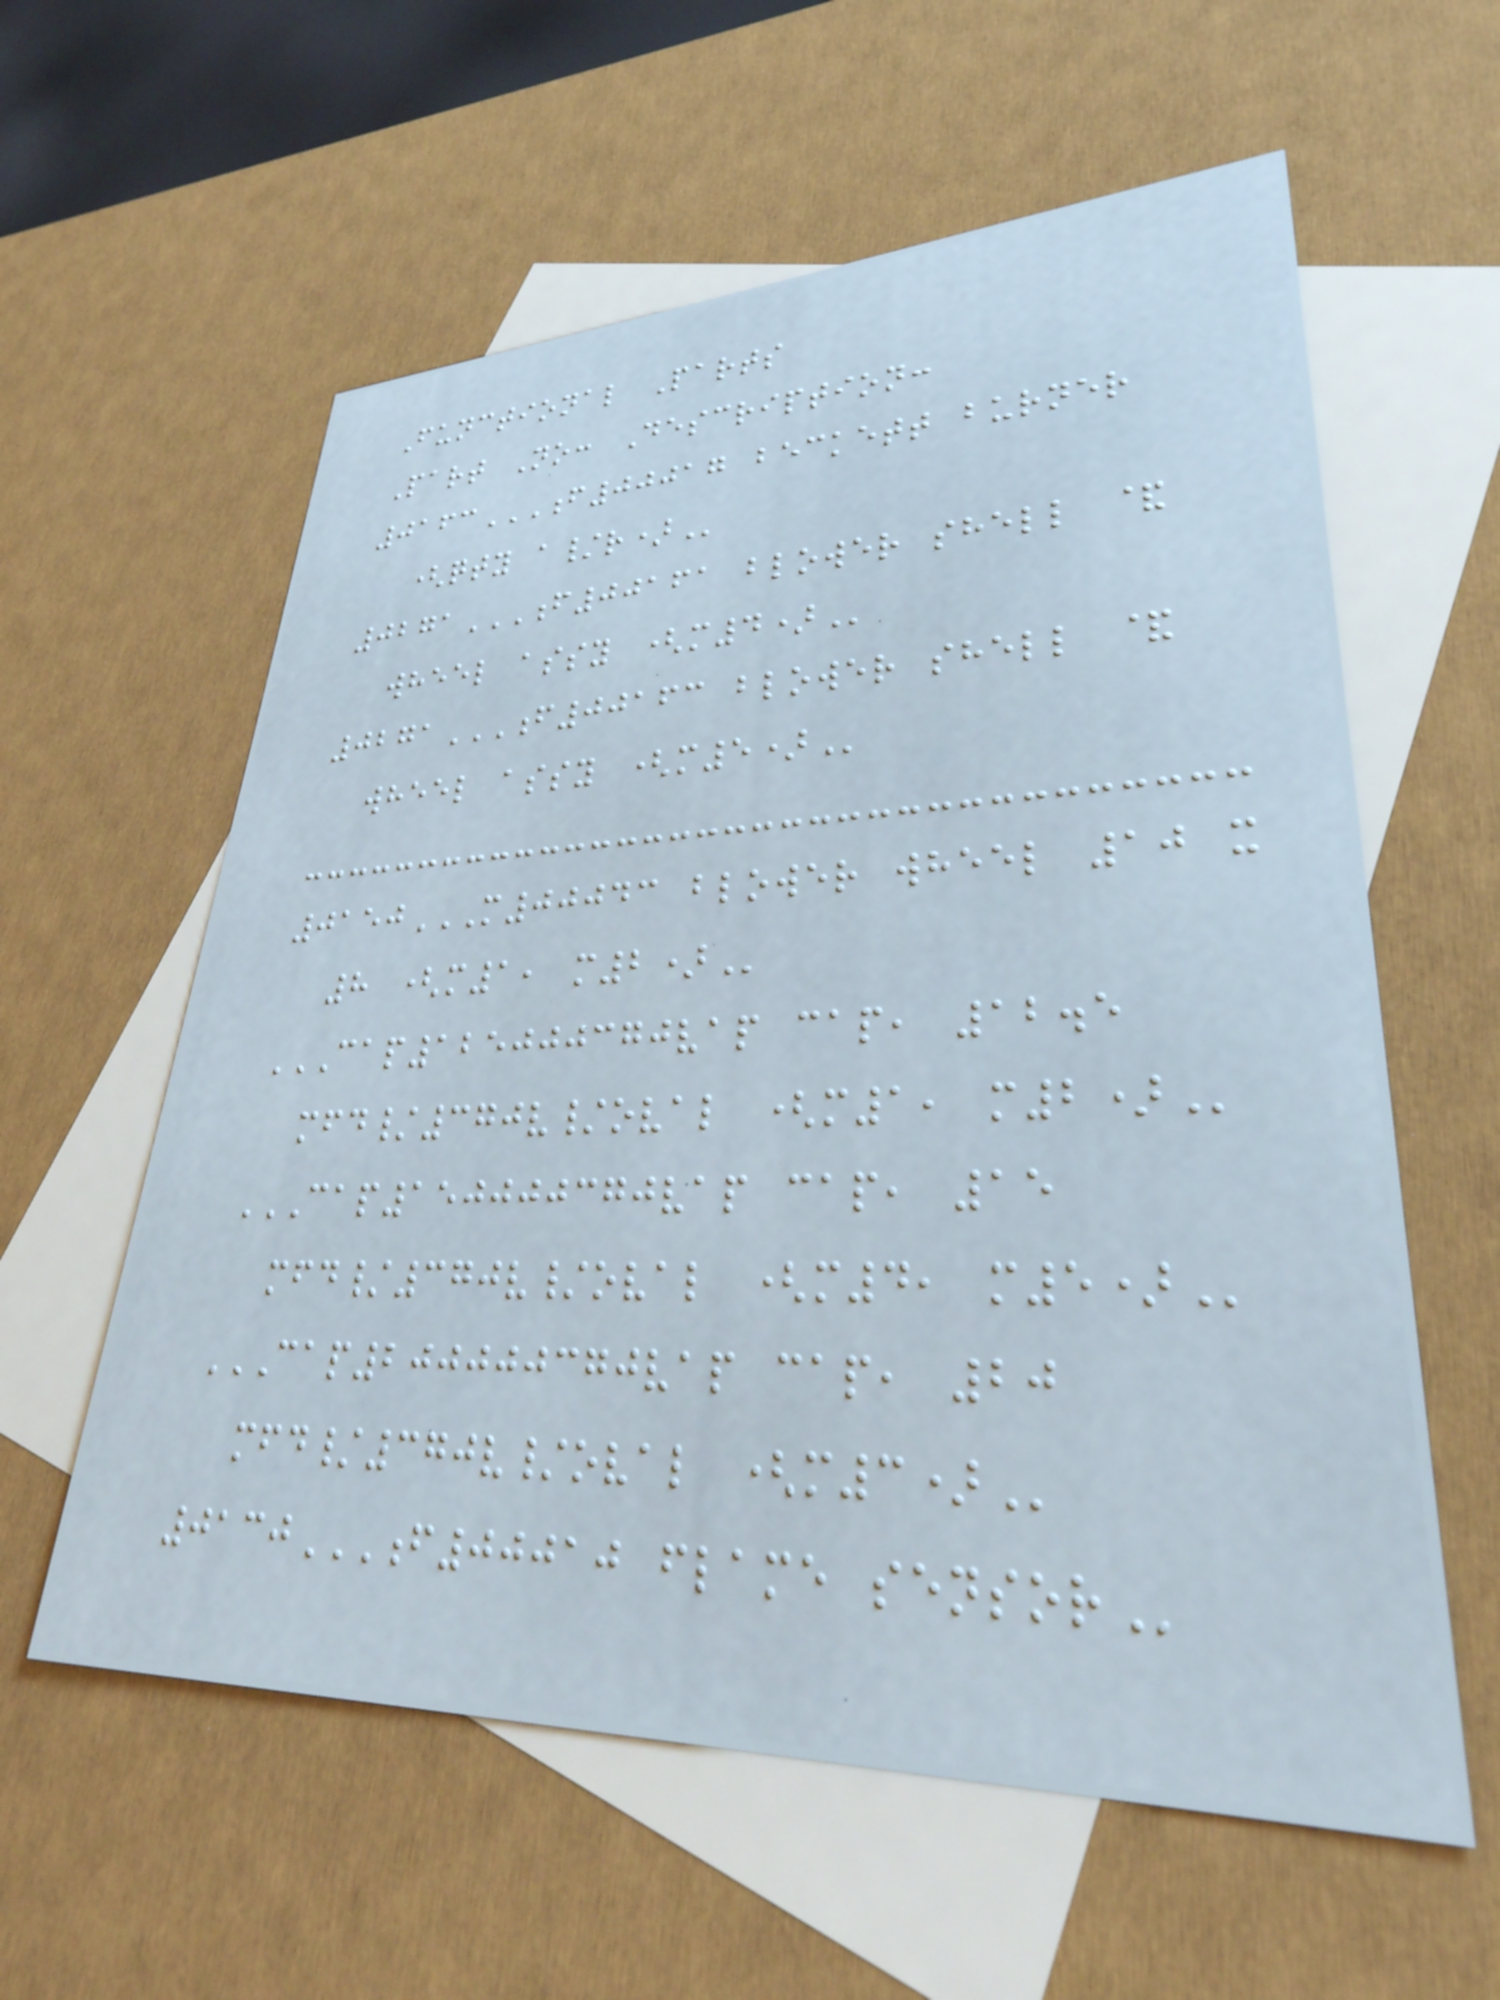Functional Parts
Part No: Description:
0163F00017 BECKETT BURNER
(QTY A/R)
0271F00161 BLOWER SHELL &
WHEEL ASSY (M4)
0271F00163 BLOWER SHELL &
WHEEL ASSY (M5)
0150M00043 BLOWER WHEEL 10 X
8 (M1, M2)
CAP125000370VAP CAP, 12.5
MFD/370V/OVAL (M1, M2)
CAP150000370VAP CAP, 15
MFD/370V/OVAL (M4, M5)
CAP200000370VAP CAP, 20
MFD/370V/OVAL (M3)
0130F00010 FLAME SENSOR
